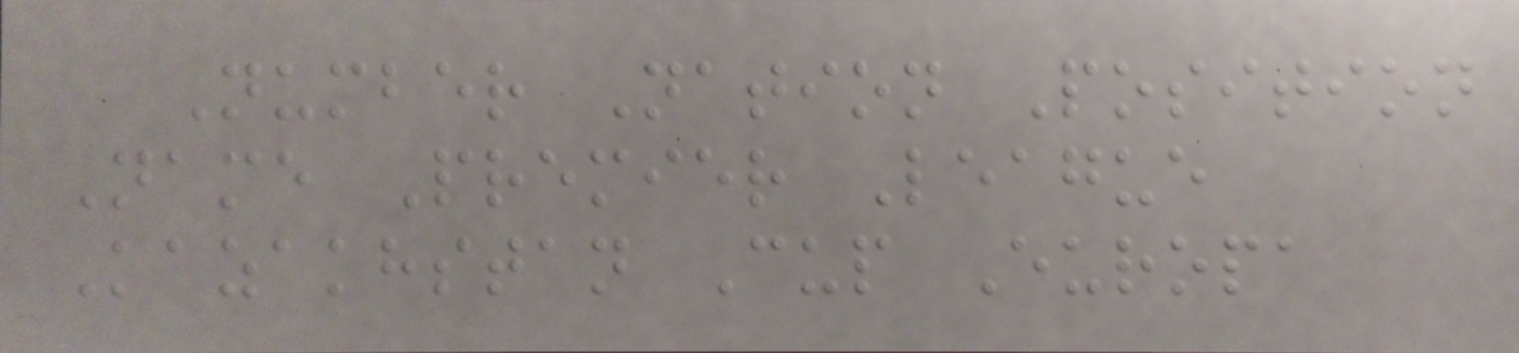Number Nation Position
Name Premier League
Kazakhstan Cup Europa
